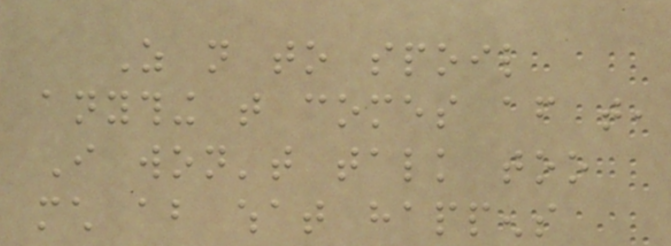As not to spoil
anything that comes after that,
I won't talk too
much about what happens
